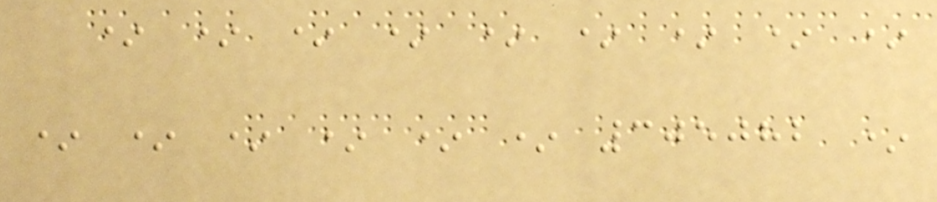* * * * * * * * *
* * * * * * 305082 *
